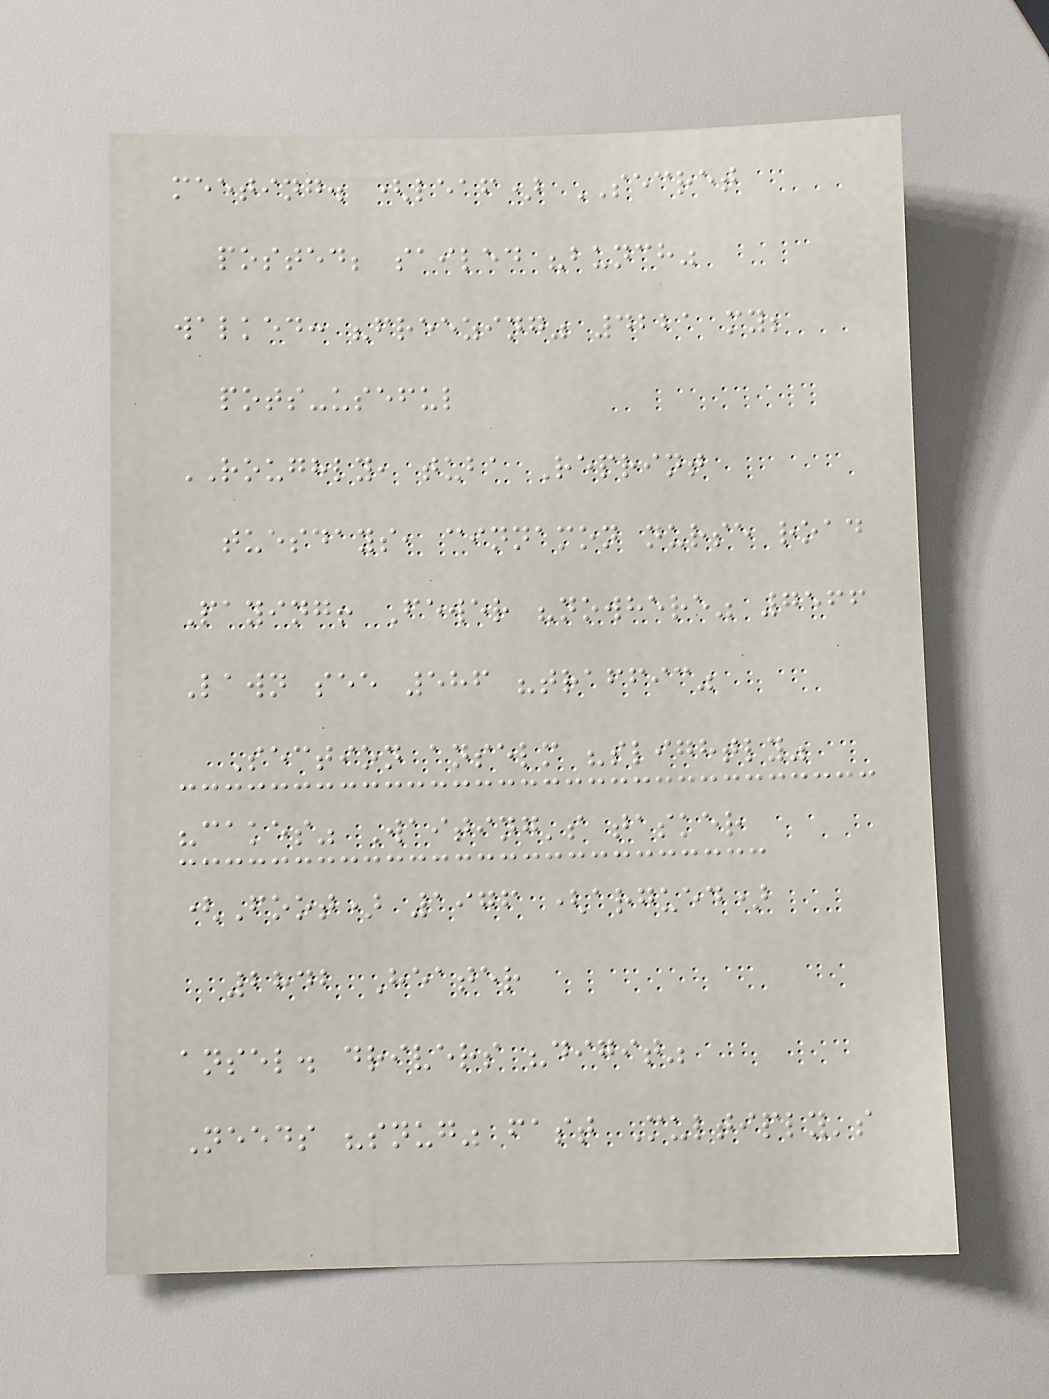meeting. (leaf) SECRET
posted; sailed "bunch"
walked: "freezing" 4221 my;
pots-useful
ROUGHLY, tuba Reprint
tuesdays, cinnamon nurse road
Paying! Fewer "nowhere" 7566
Lawn see 586 "traffic"
Section anselm "slightly"
"cakes" Waiting's tasker
(Foot) 1976 (argued)
2842 Heater
ansel. drivers "digit"
Needs "snug" fast Multiply's
